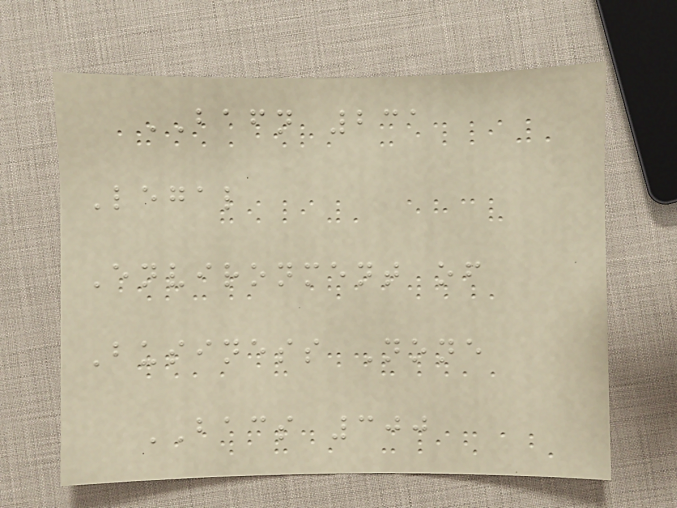BAFN 231
Legal
Environment of
Business None
BACS 300
